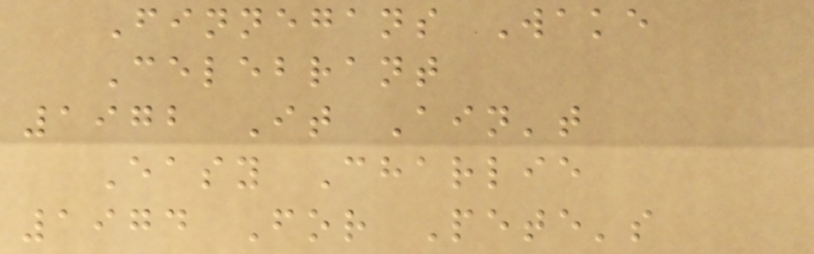Finnegans Wake
Celebrant
1972 It Ain't
Easy Charlie
1974 For Pete's
